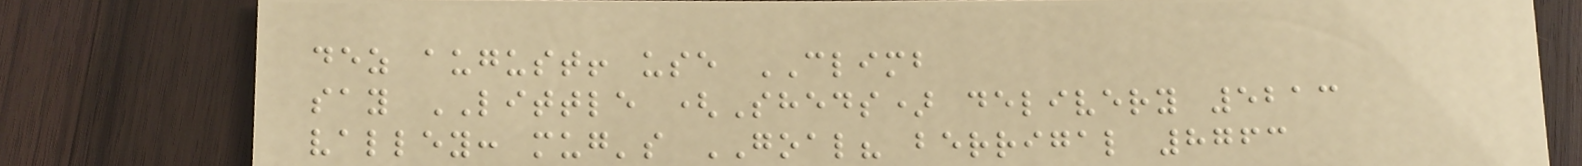dez august! use CLIMB
say LITTLE (Sheds) delivery 5213
valley: mug's GOAL? berrigal 8763
